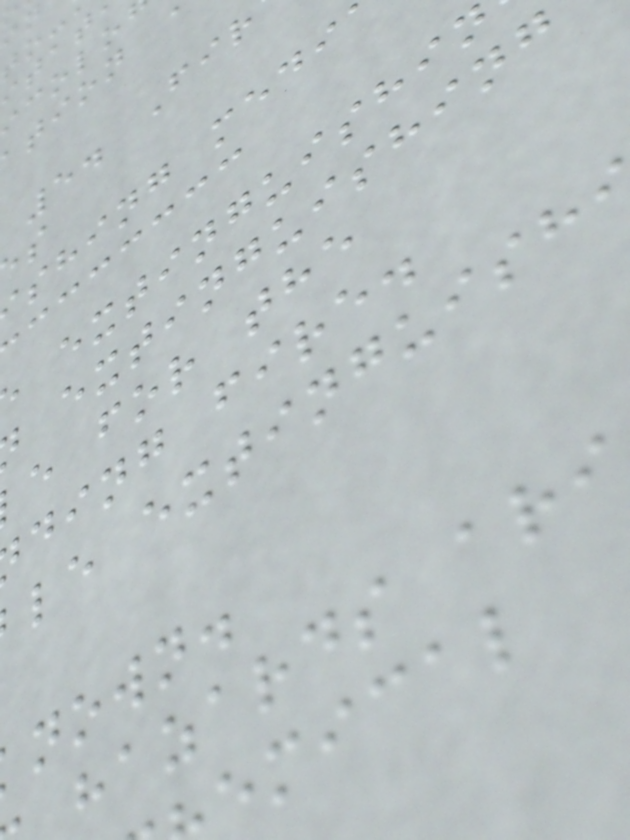5. Fir
shing medi
extinguishin
extinguishing
e for the
ding fire.
le extinguish
nown.
hazards ari
emical
